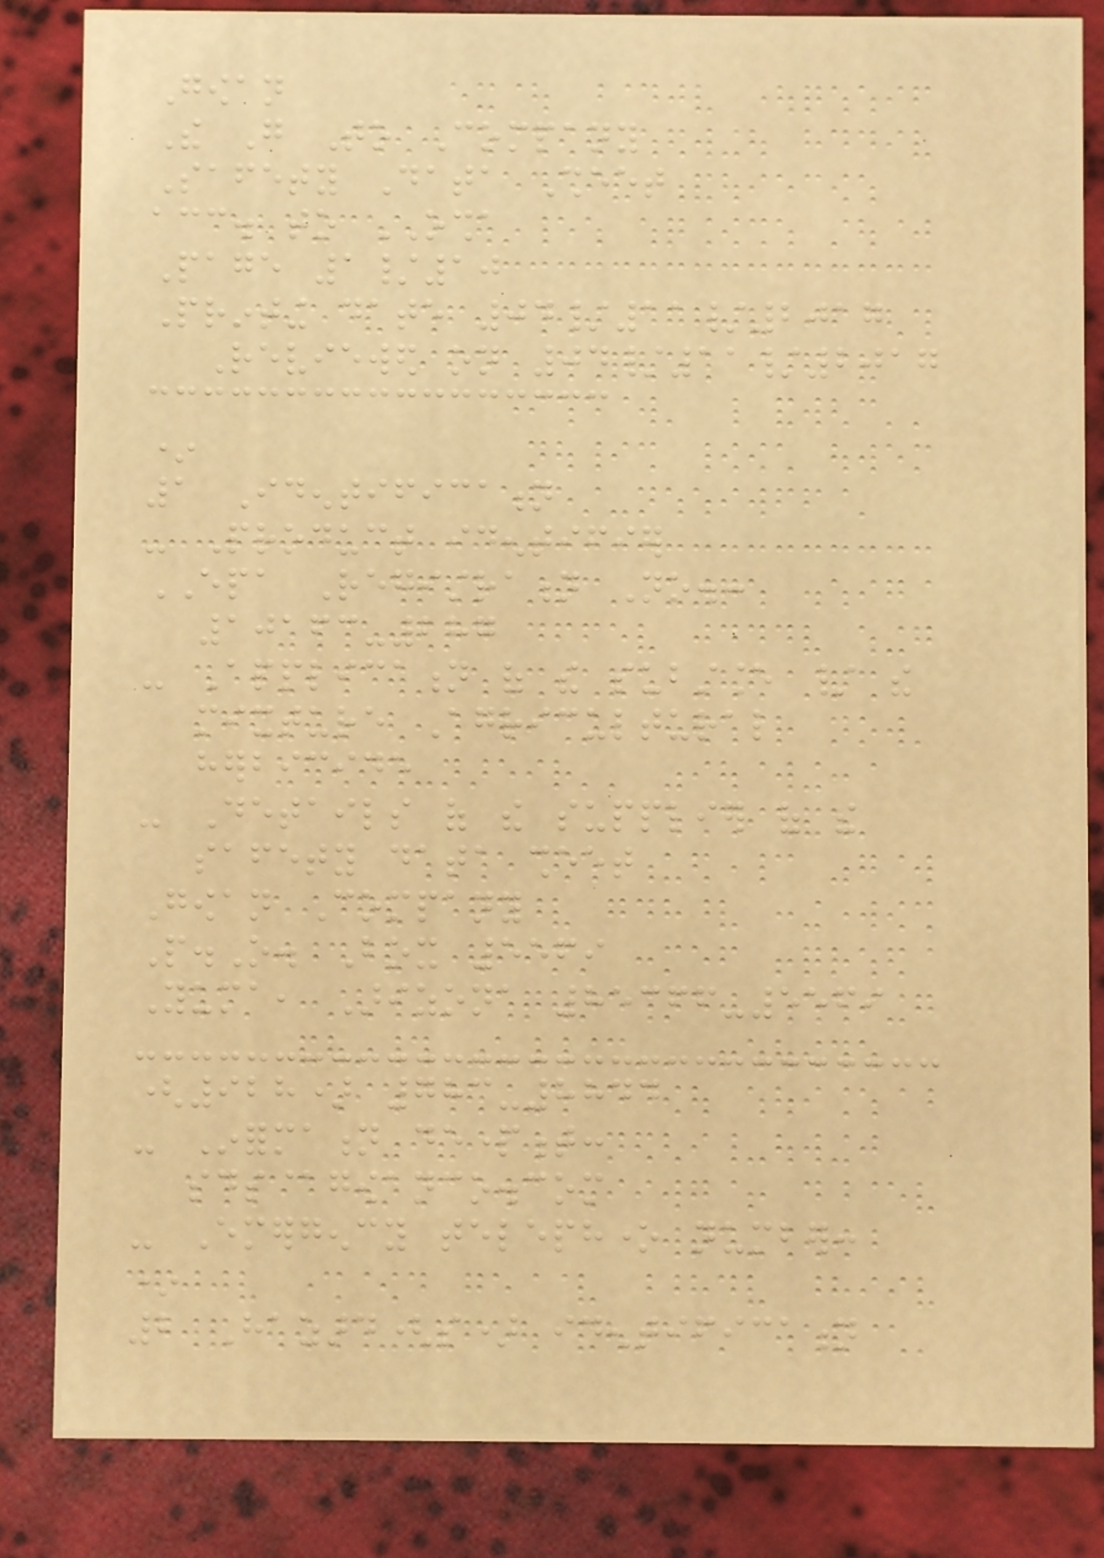Gowan
The Go To Company
Safety Data Sheet
acc. to OSHA
Page 1/10
Printing date 04/11/2017
Reviewed on 04/11/2017
*
1 Identification
- Product identifier
EPA Registration No.:
10163-287
- Application of the substance / the
mixture Agricultural
herbicide
- Details of the supplier of the
safety data sheet
Gowan Company
P.O. Box 5569
Yuma, Arizona 85366-5569
(928) 783-8844
- Information department:
sds@gowanco.com
- Emergency telephone number:
*
2 Hazard(s) identification
